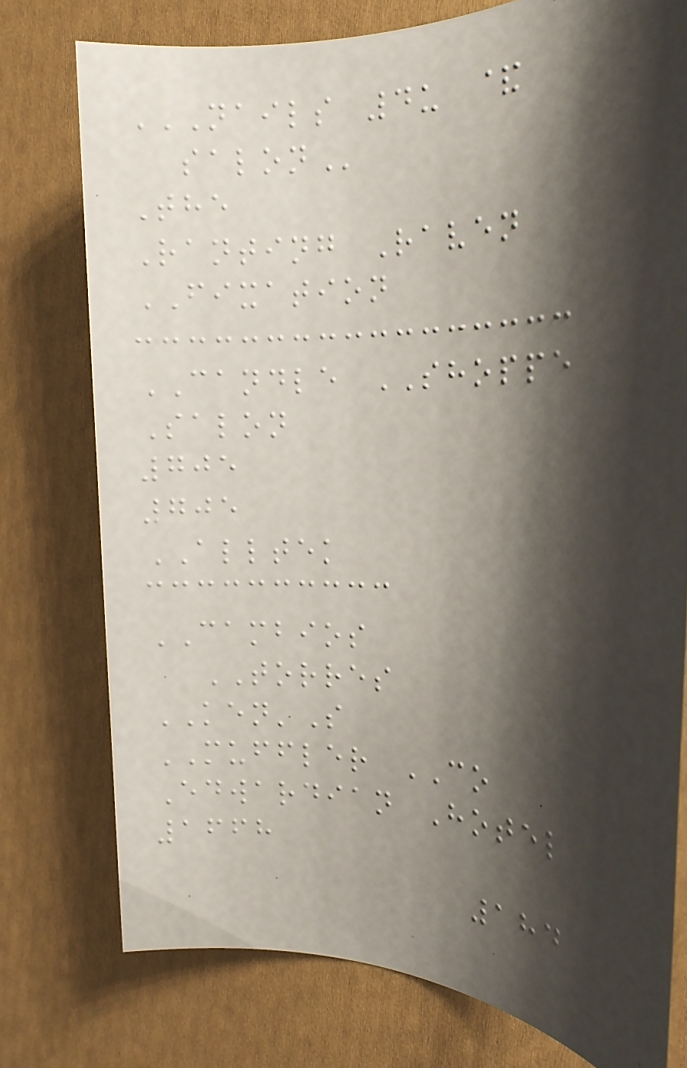NAILS 4U &
SALON
The
Ranting Raven
FIXATION
CANDLE SHOPPE
Salon
705
705
ALLTEK
CAMBIOS
TORRES
KEN'S
MUFFLER CO
Edwardian Hotel
1668
184
